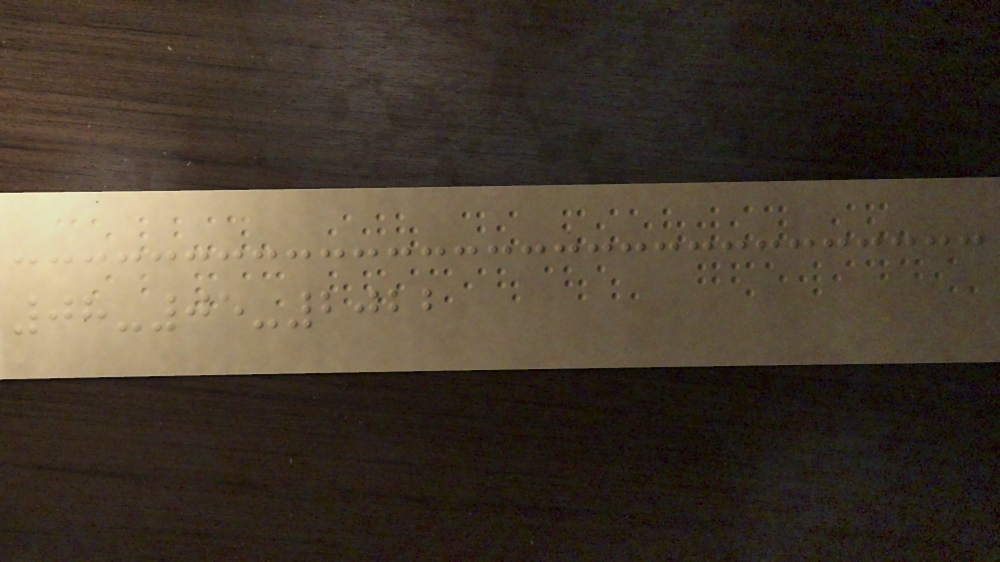08-05-2022
